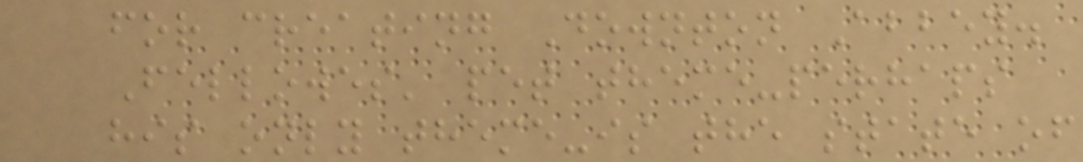for creating Downton Abbey.
Fellowes' pet theme-perhaps
his only theme-is the state of
